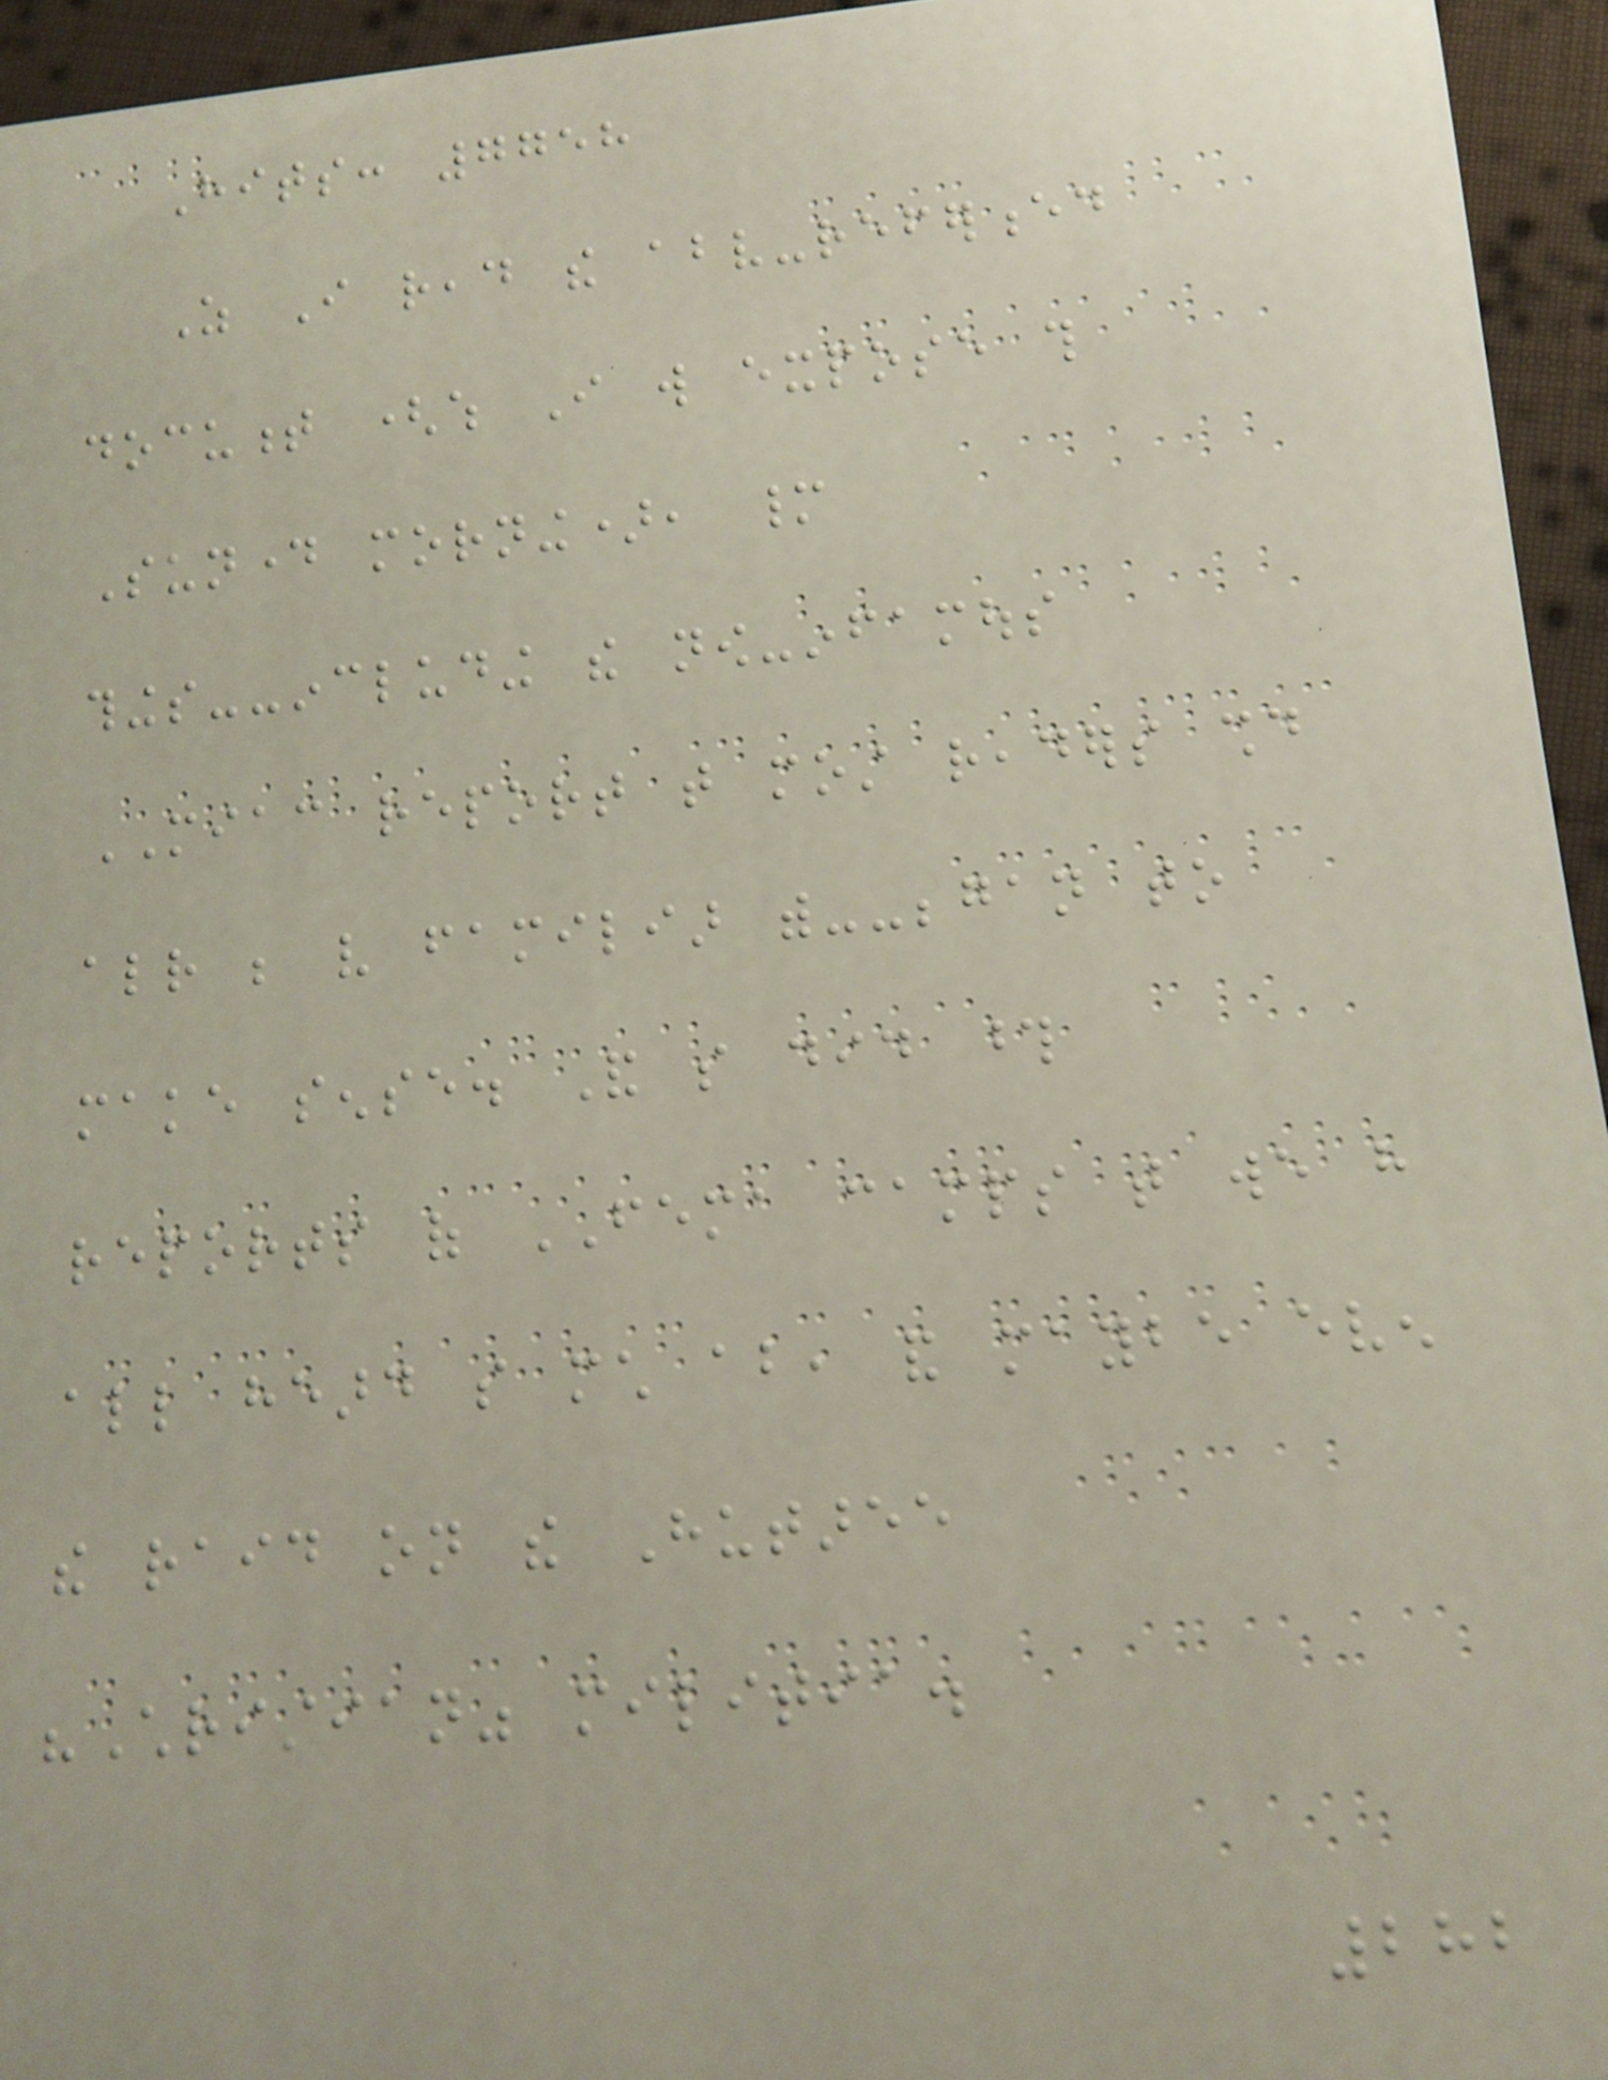Hits: 7758
As I read the above-referenced
document (which I will expose this
Sunday morning), many
things--including the now-infamous
MIAC report that most readers should
already be very familiar with--began to
make sense. And so did those
reports of FEMA camps that we have
all heard so much about, and maybe even
the raid on the Hutaree
"Christian" militia.
282
